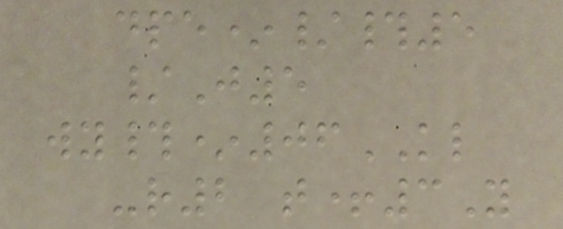dpe*/#5
/J5
wy#*06KL
-r2 t+3Y
